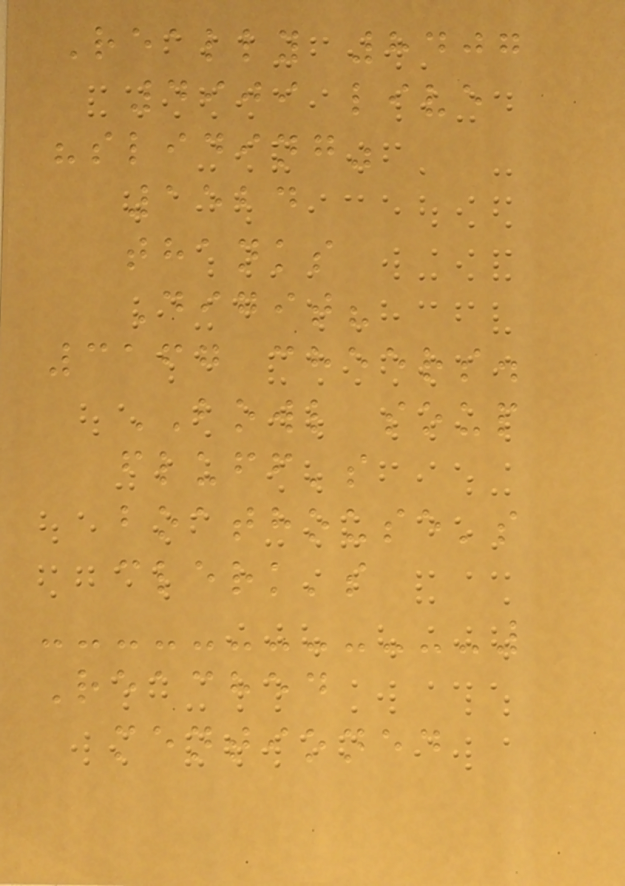Really 8407
4909 live
"sliding"
1524
thanks
Digit?
3167 cheers.
BOWL soup
fluff's
boathouse's
clerk's
Reached
mentioned
